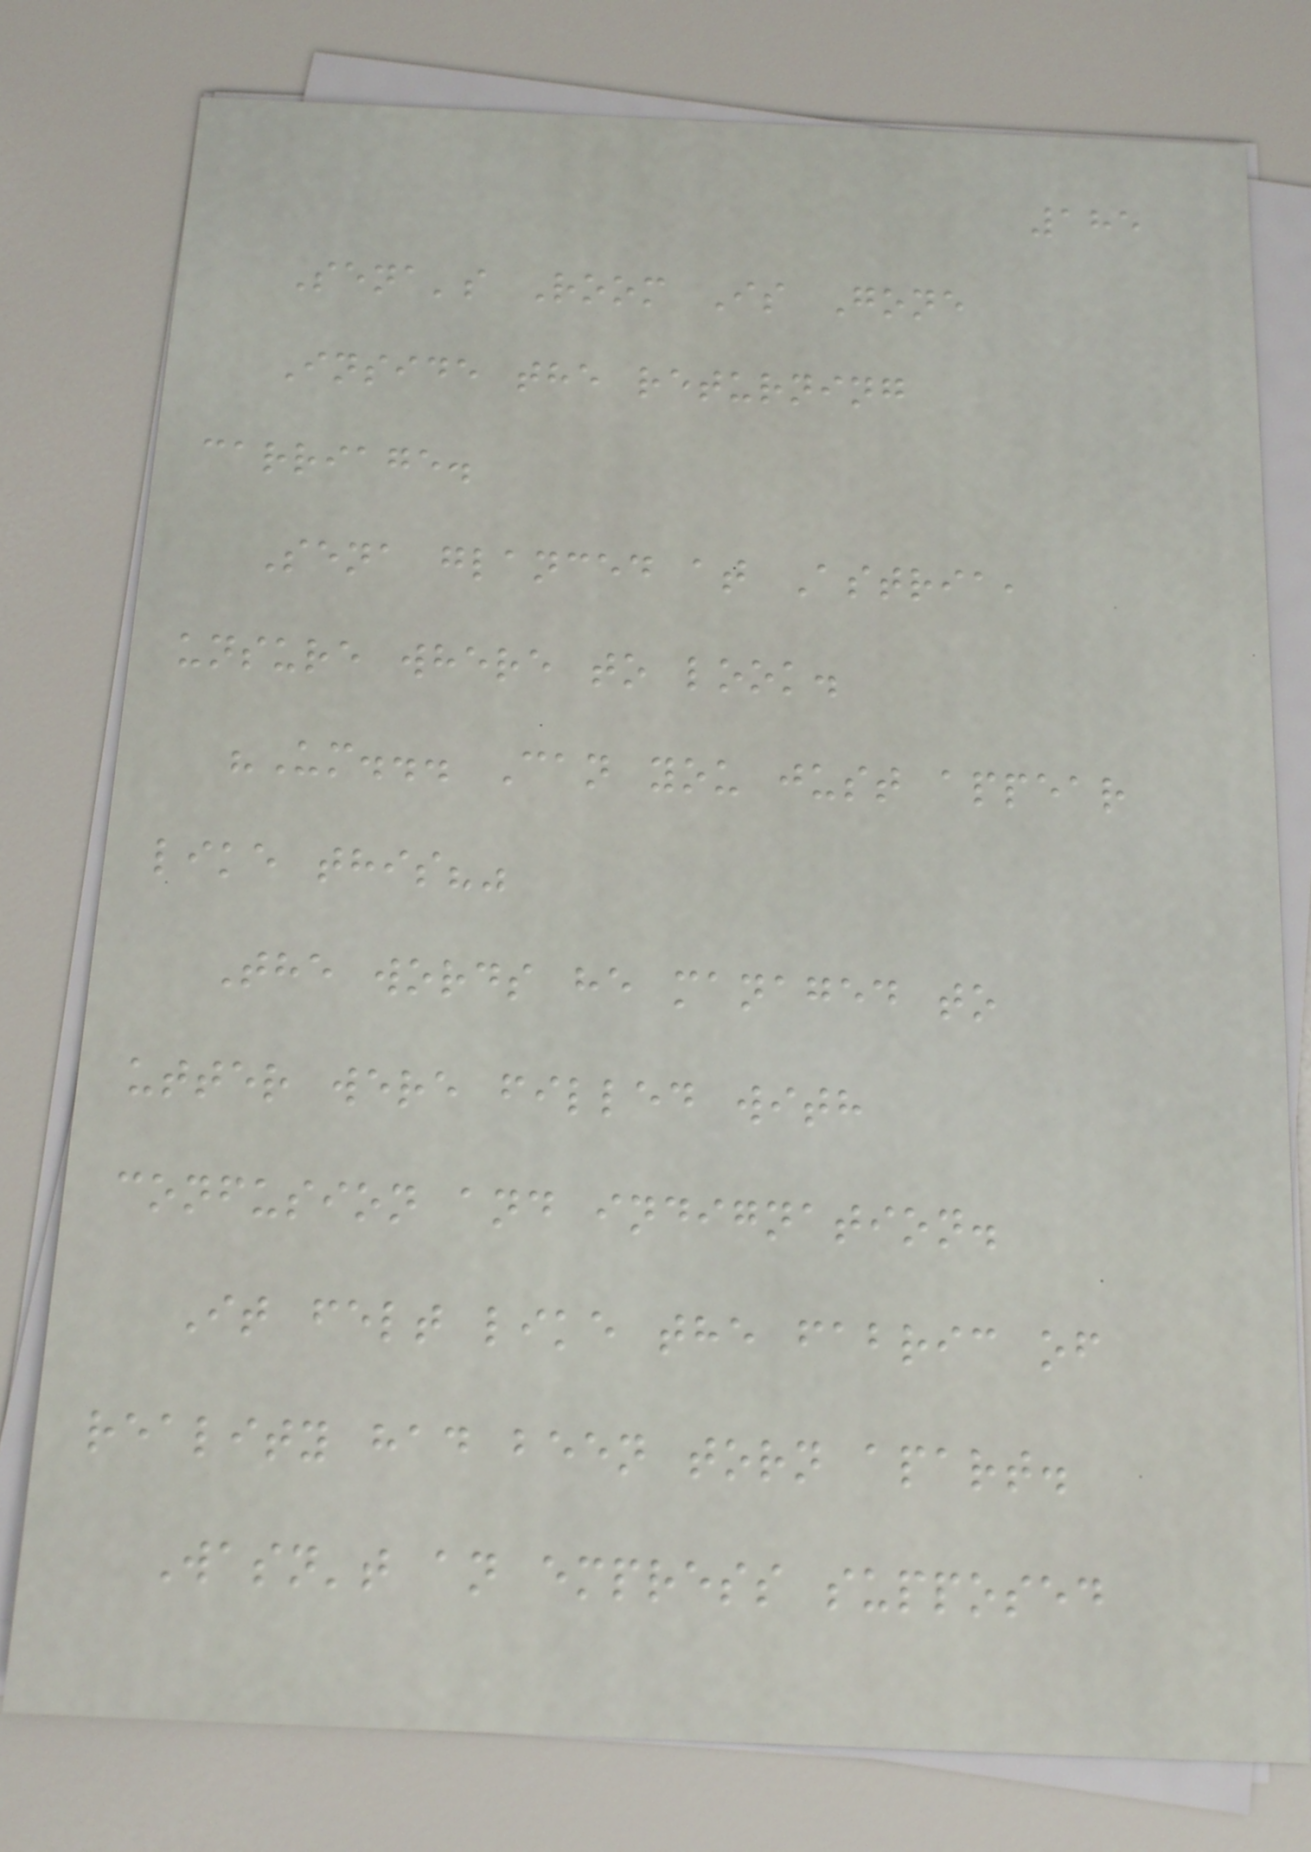185
Sena's Room Is Gone
Inside the returning
carriage.
Sena glanced at Astria,
unsure where to look.
"Um... Can you just appear
like this?"
The words he managed to
utter were filled with
confusion and indignation.
It felt like the fabric of
reality had been torn apart.
Wasn't an empress supposed
